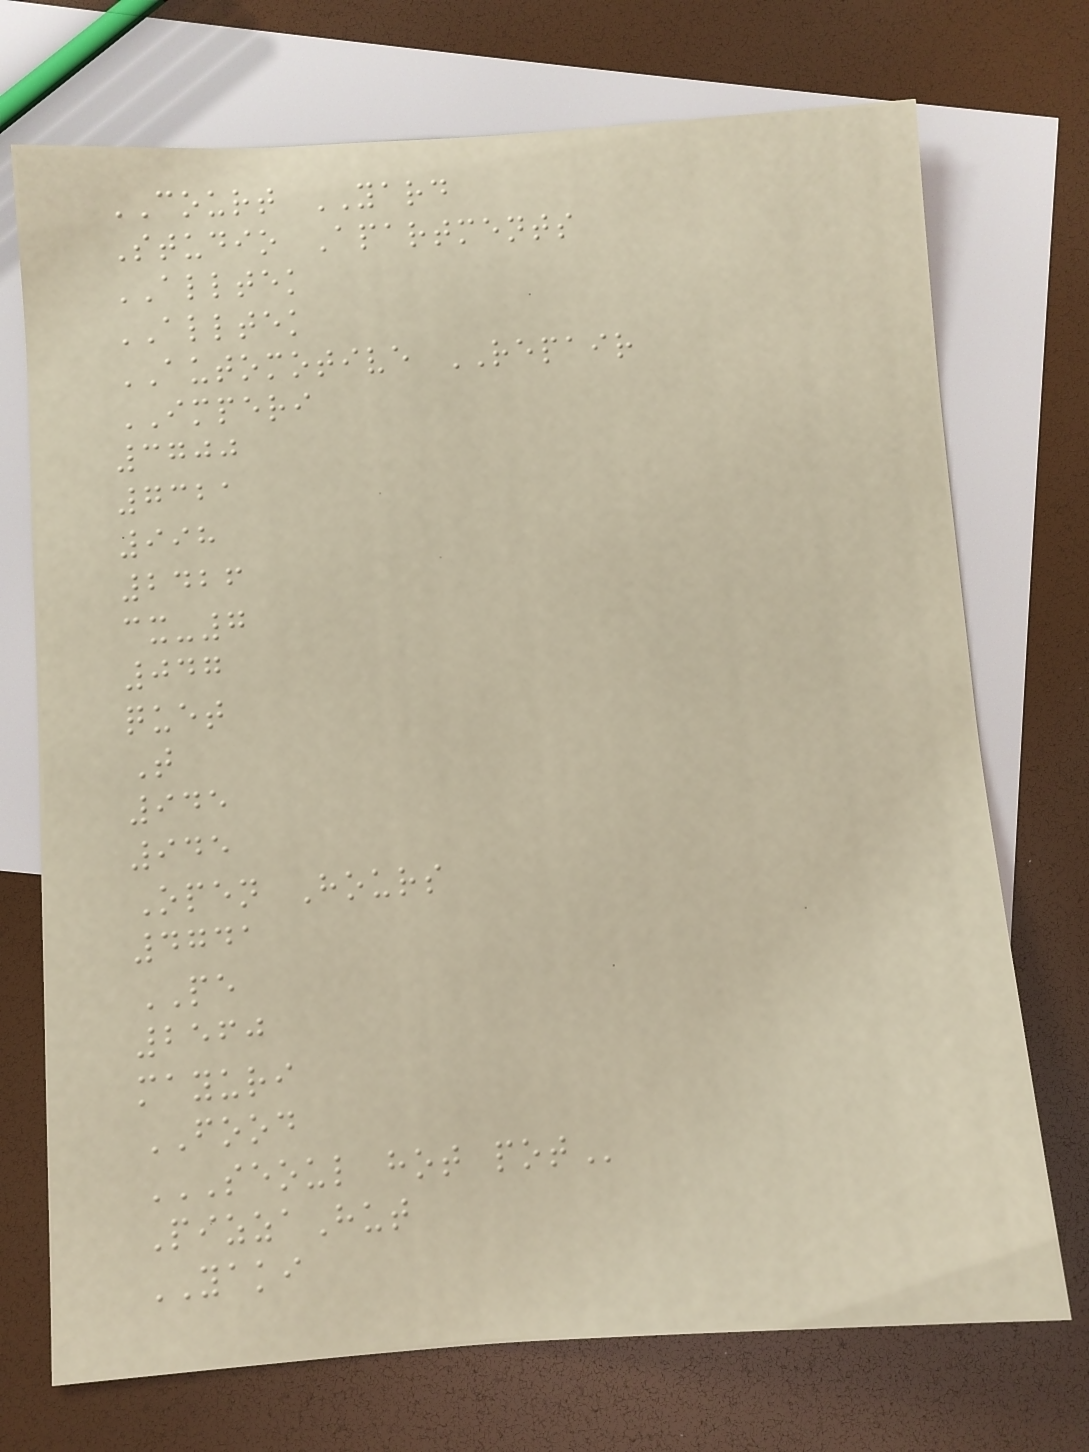COURT YARD
Studio Apartments
ALLTEK
ALLTEK
AUTOMOTIVE REPAIR
IMPERI
3700
7321
998
2426
cx-7
047
quet
T
945
945
Open Hours
4741
PE
2560
mayuri
FOOD
SEOUL HOT POT
PizzaHut
YAKI
